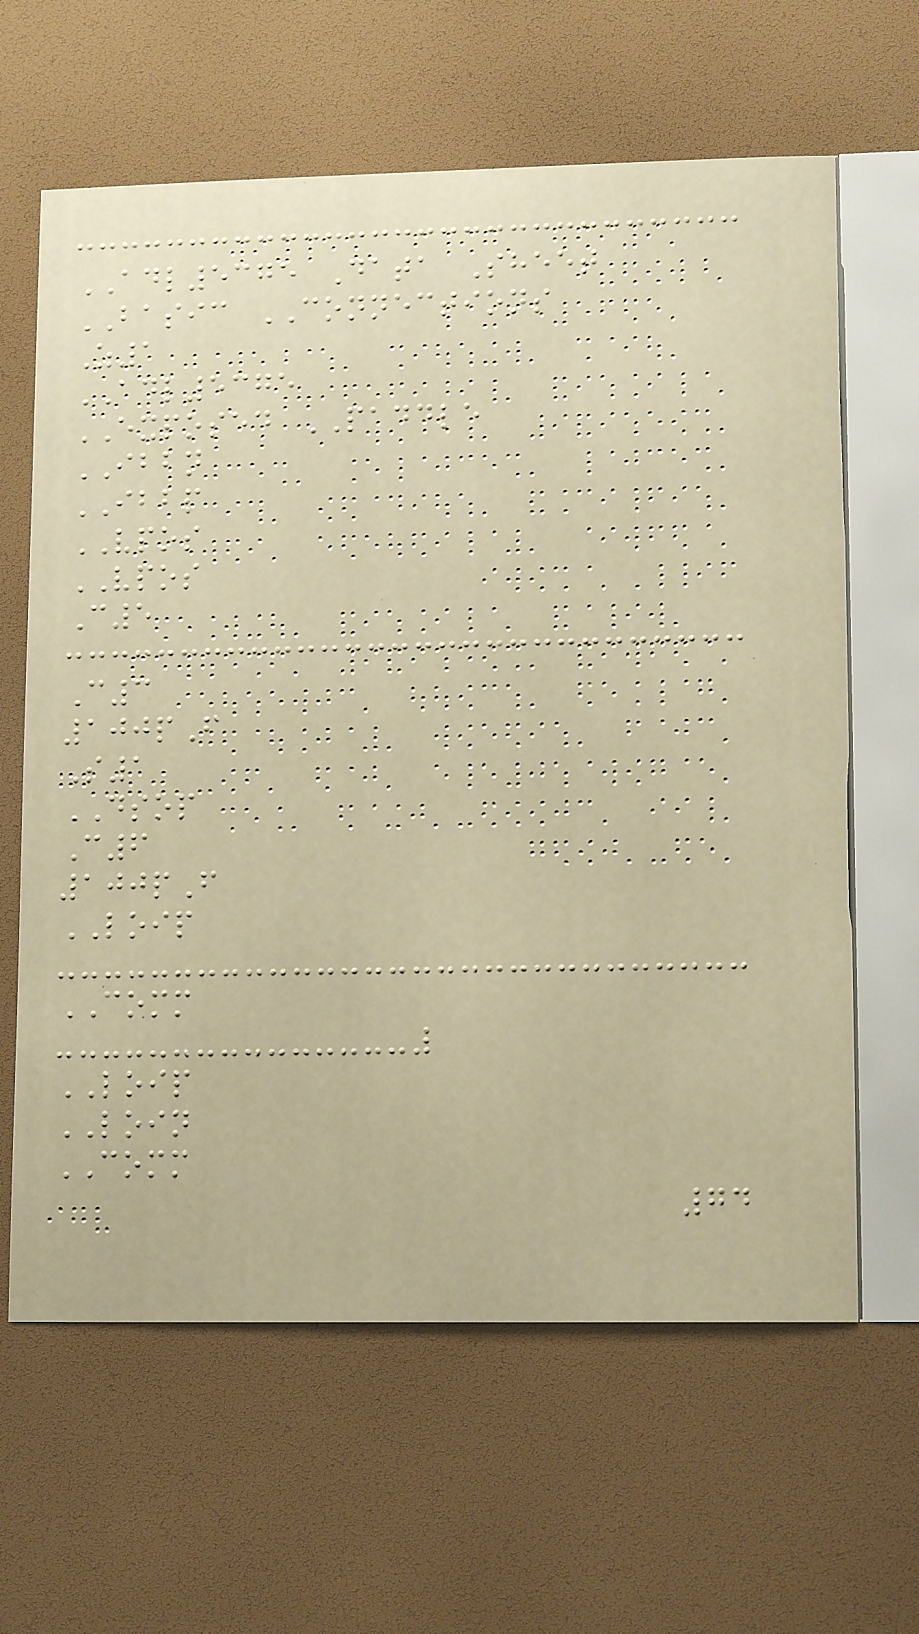ADL5375 Data Sheet
BASIC CONNECTIONS
Z1
ADL5375
EXPOSED PADDLE
IBBN
IBBP
VPOS
VPOS
C5
C3
100pF
S1
DSOP
C6
100pF
LOIP
COMM
LOIP
LOIN
COMM
74
